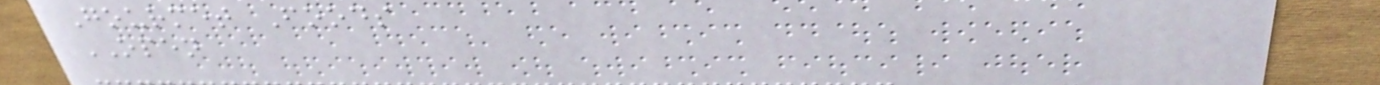Gourmet Foods
OPEN
